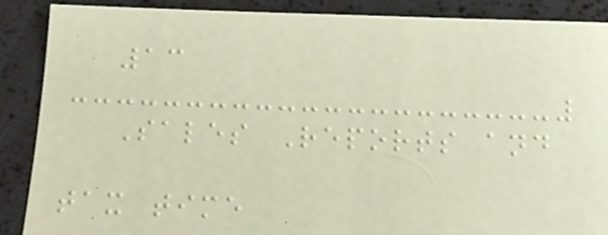13
Sales Reports and
tax time
